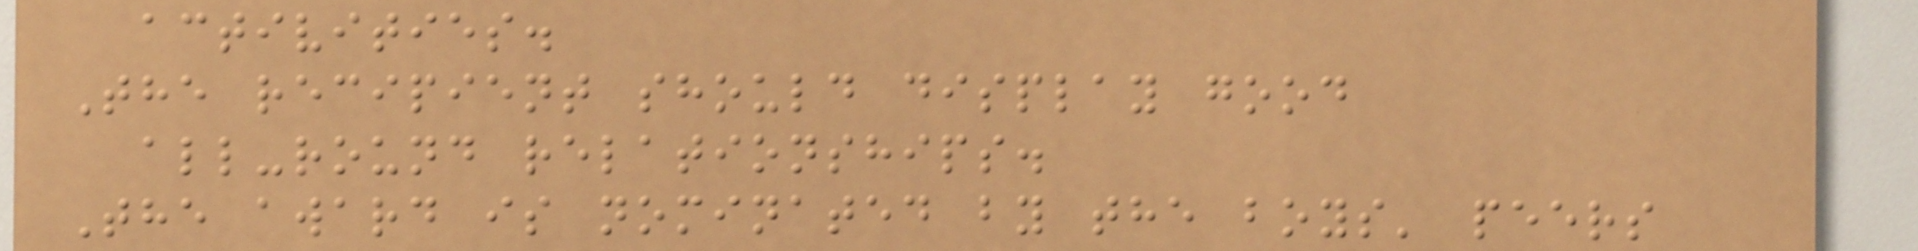activities.
The recipient should display good
all-round relationships.
The award is nominated by the boys' peers
